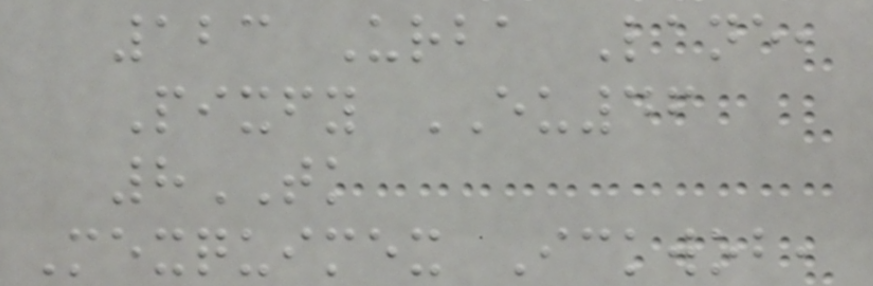123 Urba Lane,
Pixfy EU46
8TK
Mexquimex Ickwob,
